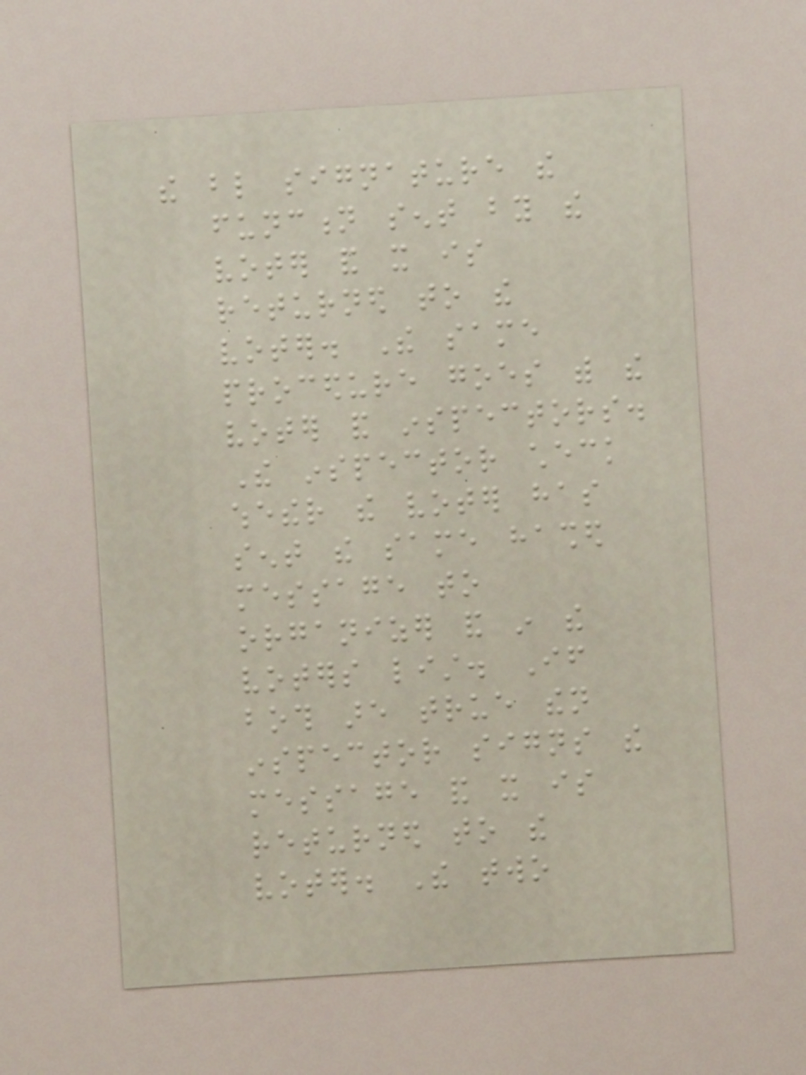the blind signature the
function sent by the
voter and it is
returned to the
voter. The same
procedure goes with the
voter and inspectors.
The inspector check
whether the voter has
sent the same hashed
message to
organizer and in the
voters list. If
both are true then
inspector signs the
message and it is
returned to the
voter. The two
